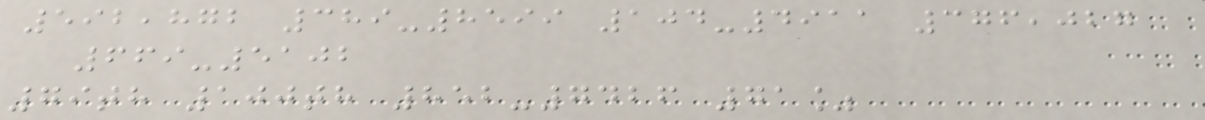592,872 389-8599 104-4911 376,027
669-5102
79th 100th 852-7426 71%
